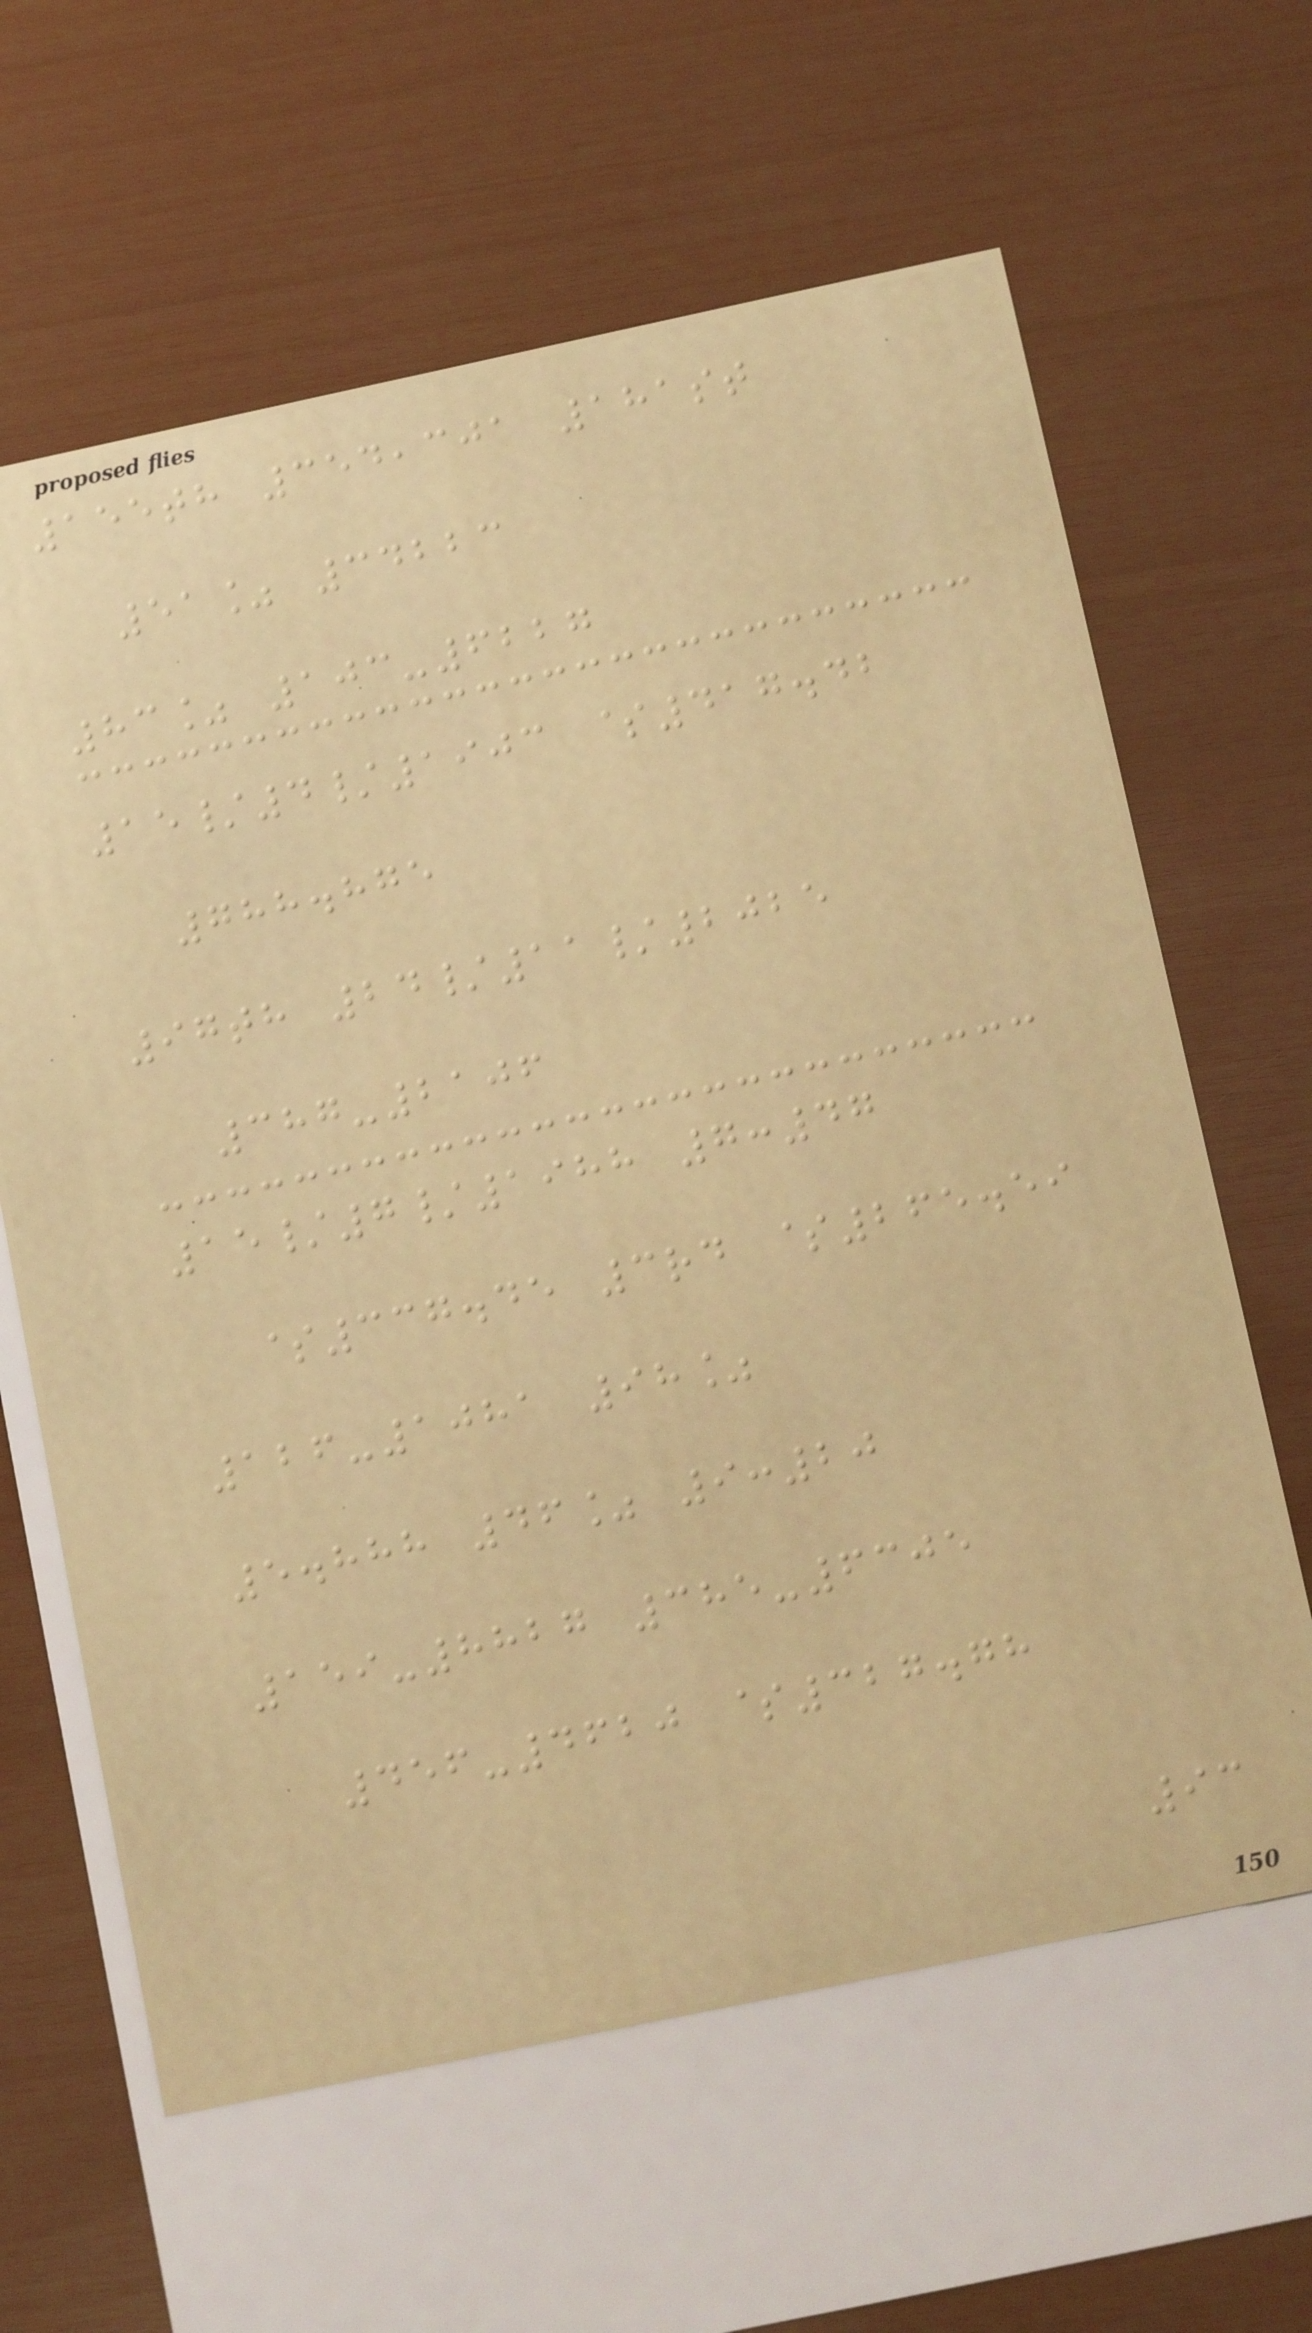155th 354,301 181st
51% 34223
83% 103-6227
15/4/1903 $417.42
788.875
97th 24/11/2025
387-2106
15/7/1988 7:47
$337.45 3rd $265.59
126-1081 98%
5.888 46% 9:20
159-8827 385-6305
456-4620 $327.78
93
